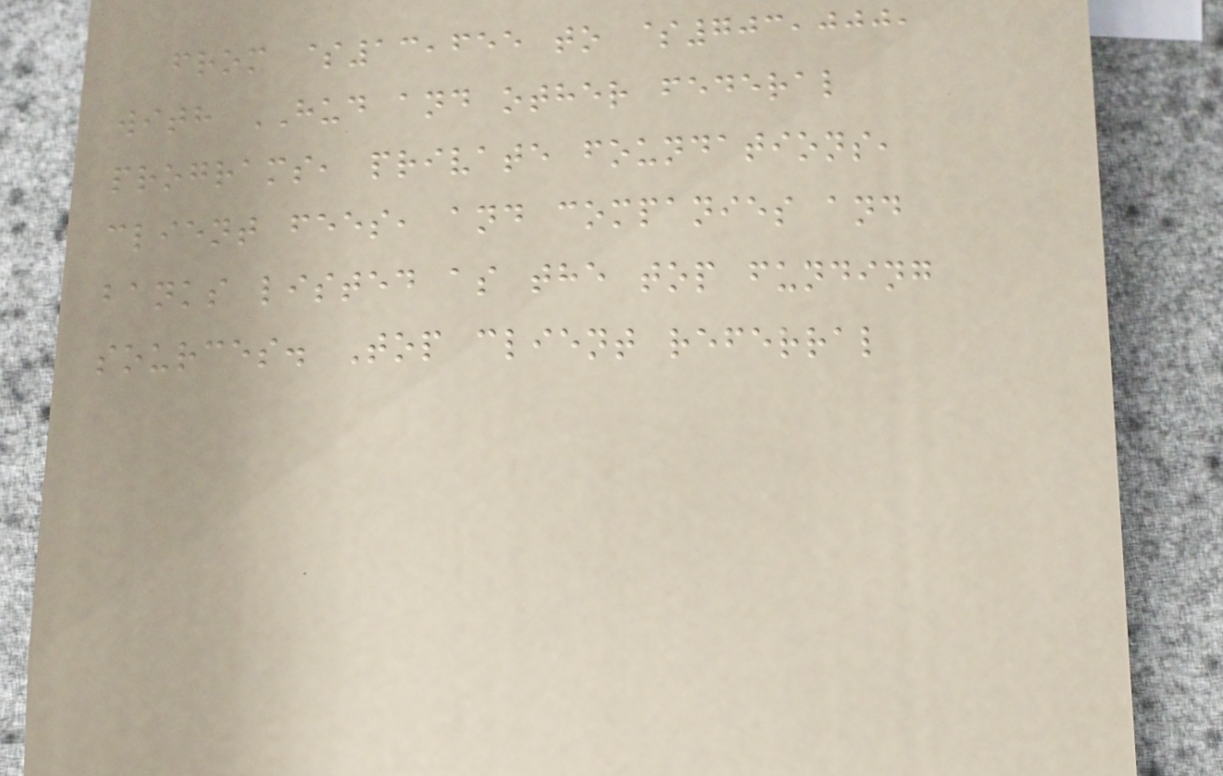from $13,655 to $703,000,
with HUD and other federal
programs, private foundations,
client fees, and companies and
banks listed as the top funding
sources. Top client referral
